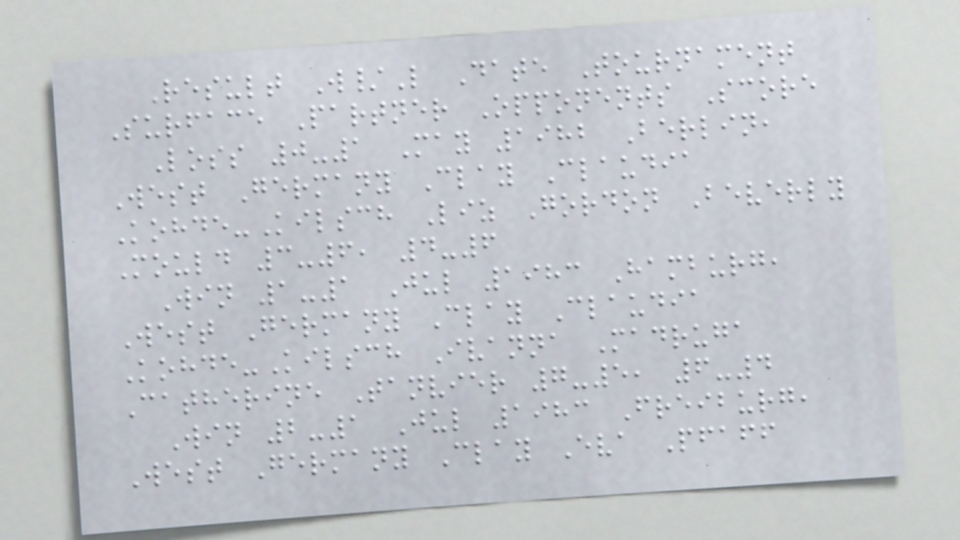Result W/L Date Tournament
Surface Partner Opponents Score
Loss 0-1 May 1982 Berlin,
West Germany Clay Claudia
Kohde-Kilsch Liz Gordon Beverly
Mould 3-6, 4-6
Win 1-1 Jul 1983 Hamburg,
West Germany Clay Claudia
Kohde-Kilsch Ivanna Madruga
Catherine Tanvier 7-5, 6-4
Win 2-1 Jul 1983 Freiburg,
West Germany Clay Eva Pfaff
